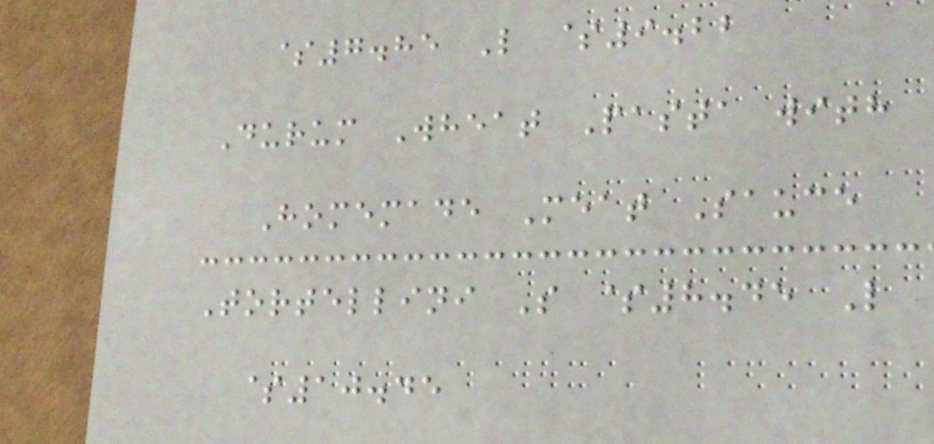$7.85 L $9.22
Durum Wheat Pasta with
Homemade Meat Sauce
Tortellini S $8.45 L
$10.45
